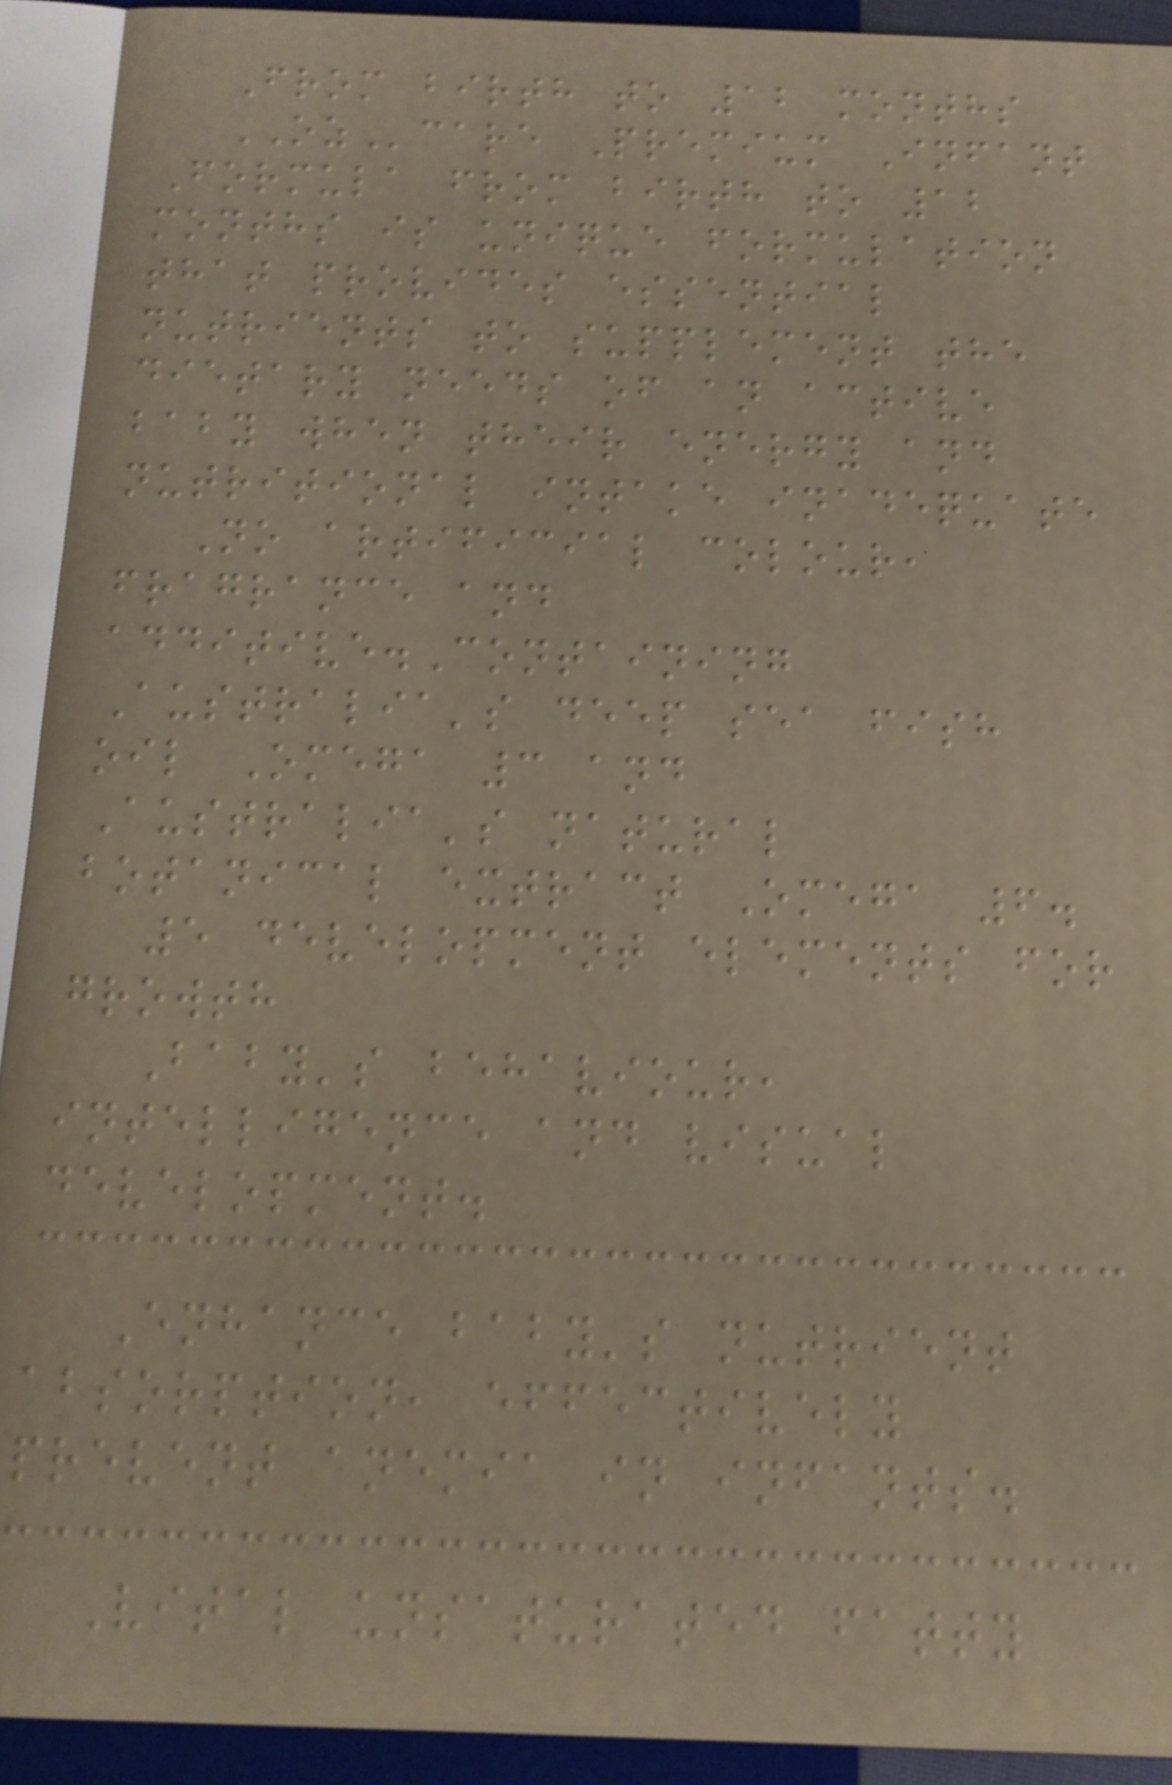From birth to 12 months
OZcare Premium Infant
Formula from birth to 12
months is unique formulation
that provides essential
nutrients to supplement the
dietary needs of an active
baby when their energy and
nutritional intake inadequate
No artificial colour,
fragrance and
additive.Containing
Australia's deep sea fish
oil Omega 3 and
Australia's natural
botanical extract Omega 6.
5 development elements for
growth
Baby's behaviour,
intelligence and visual
development.
Enhance baby's nutrient
absorption, effectively
prevent anemia in infants.
Vital unsaturated fatty
